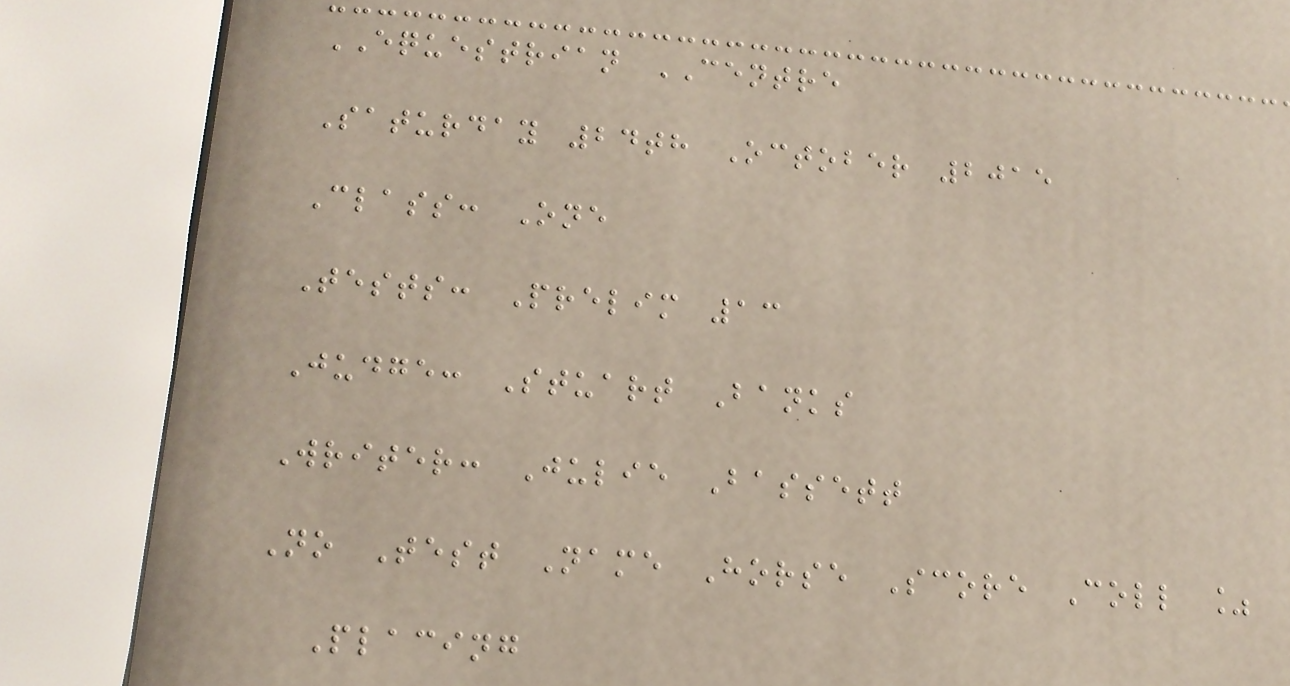EQUESTRIAN CENTRE
Saturday 24th October 2015
Class: One
Tests: Prelim 13
Judge: Stuart Banks
Writer: Julie Bassett
No Test Name Horse Score Coll %
Placing
